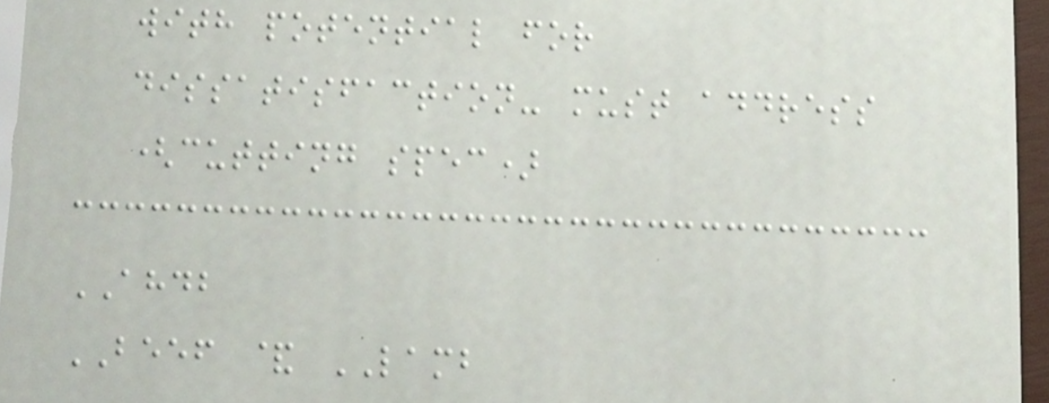with potential for
dissatisfaction- must address
(cutting spec)
AHDB
BEEF & LAMB
